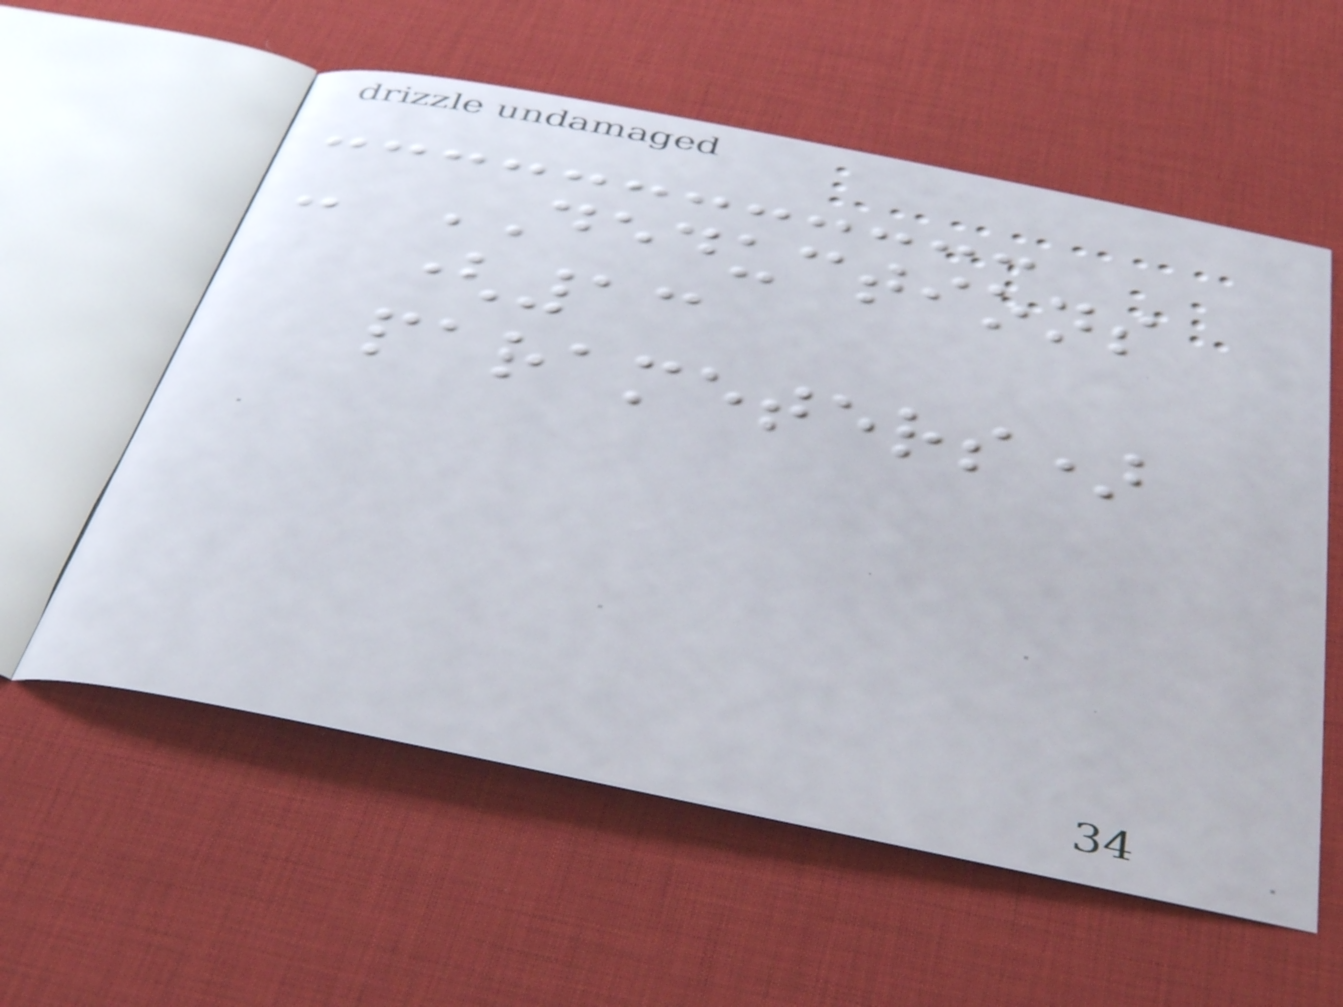- DEDUCTIONS
(13
parameters)
